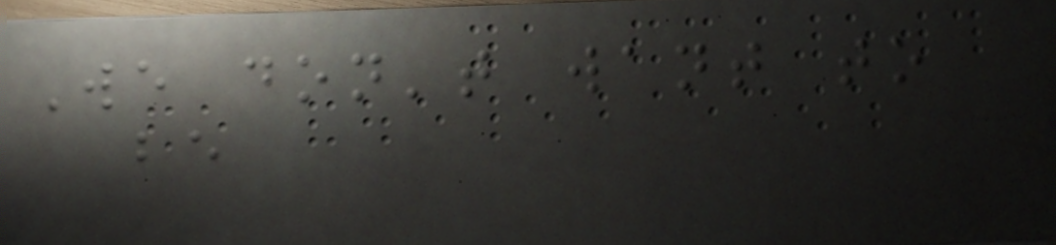We don't want to
be
